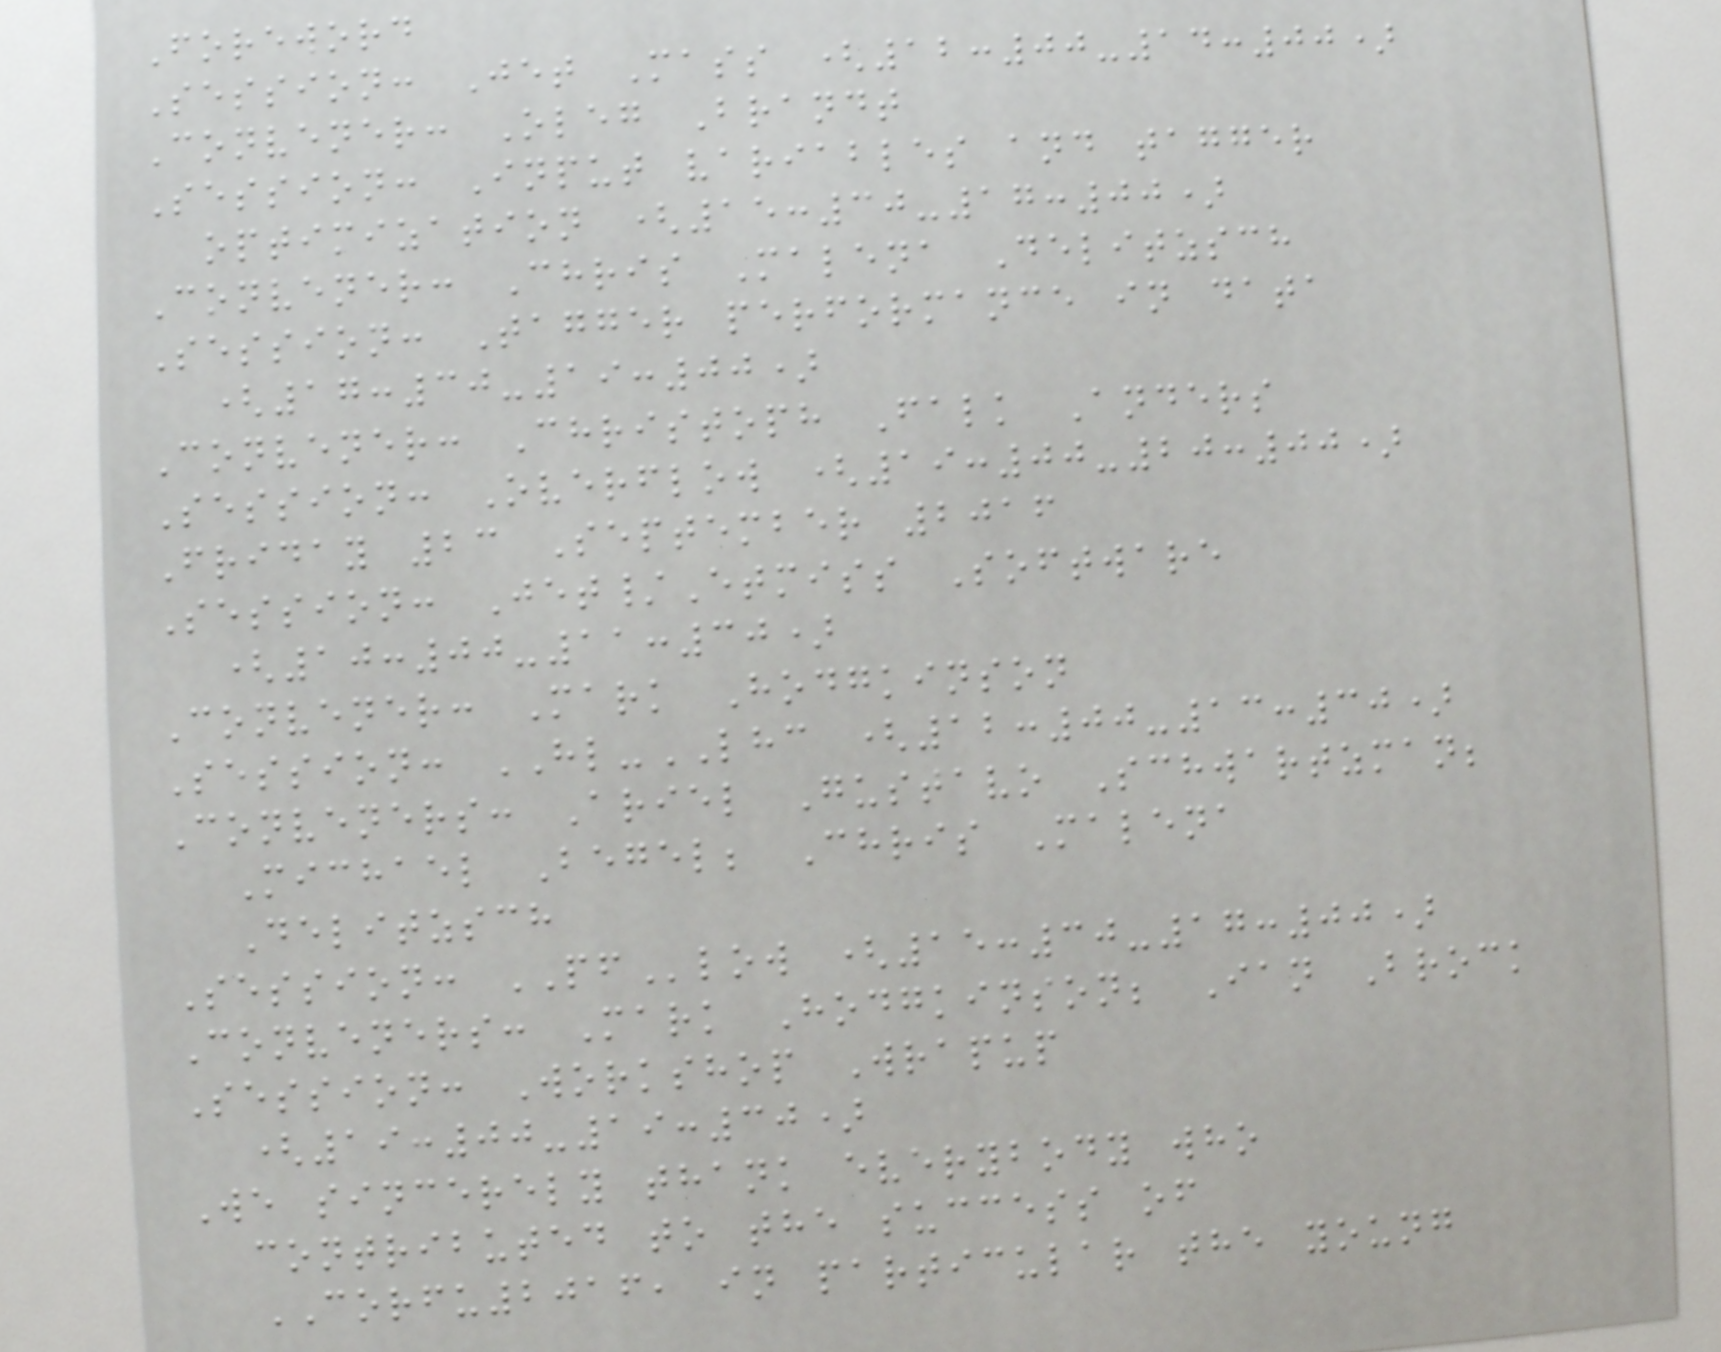Foreword
Session: Jet Mass (12:00-14:00)
Convener: Oleg Brandt
Session: Input variables and tagger
optimization (15:30-17:00)
Convener: Chris Malena Delitzsch
Session: Tagger performance in data
(17:30-19:00)
Convener: Christoph Falk Anders
Session: Overflow (19:00-20:00)
Friday 23 September 2016
Session: Jet/Etmiss Software
(10:00-11:30)
Convener: Mark Hodgkinson
Session: HL-LHC (12:00-13:30)
Conveners: Ariel Gustavo Schwartzman;
Michael Begel; Chris Malena
Delitzsch
Session: PFlow (15:30-17:00)
Conveners: Mark Hodgkinson; Ian Brock
Session: Workshop Wrapup
(19:00-19:30)
We sincerely thank everybody who
contributed to the success of
CORFU2016, in particular the young
